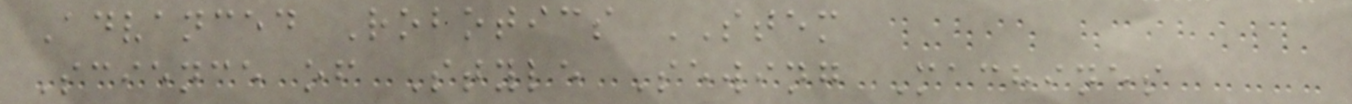Advanced Robotics STEM
Science of Style Sewing Machines
